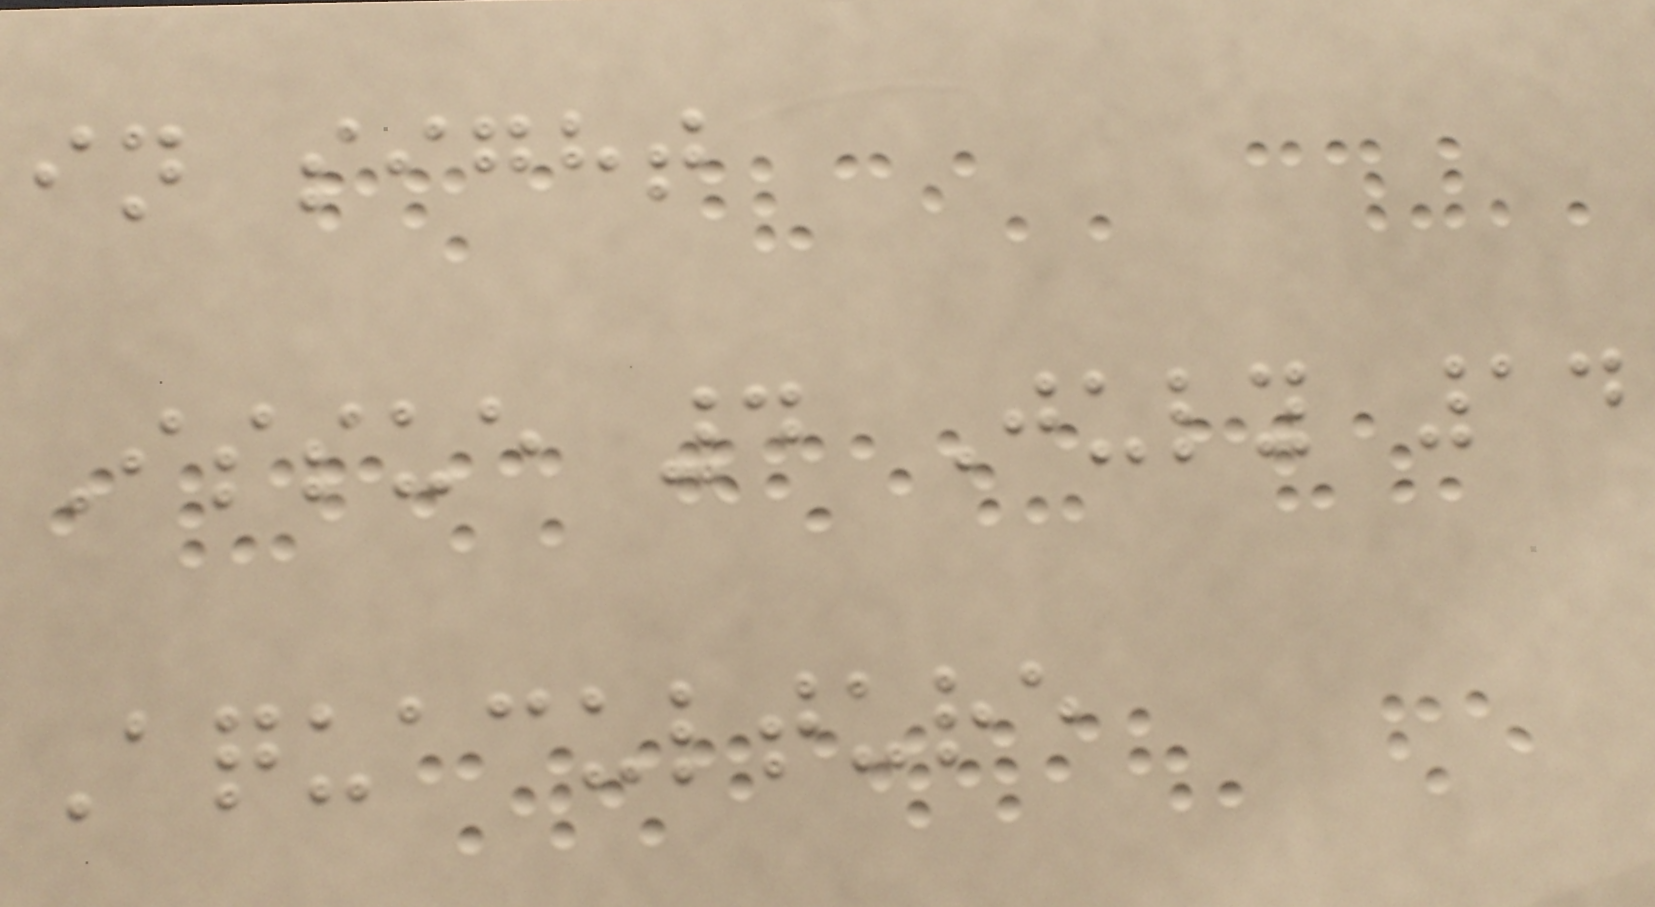in sight
Issue 4 July 14
Aquaculture
